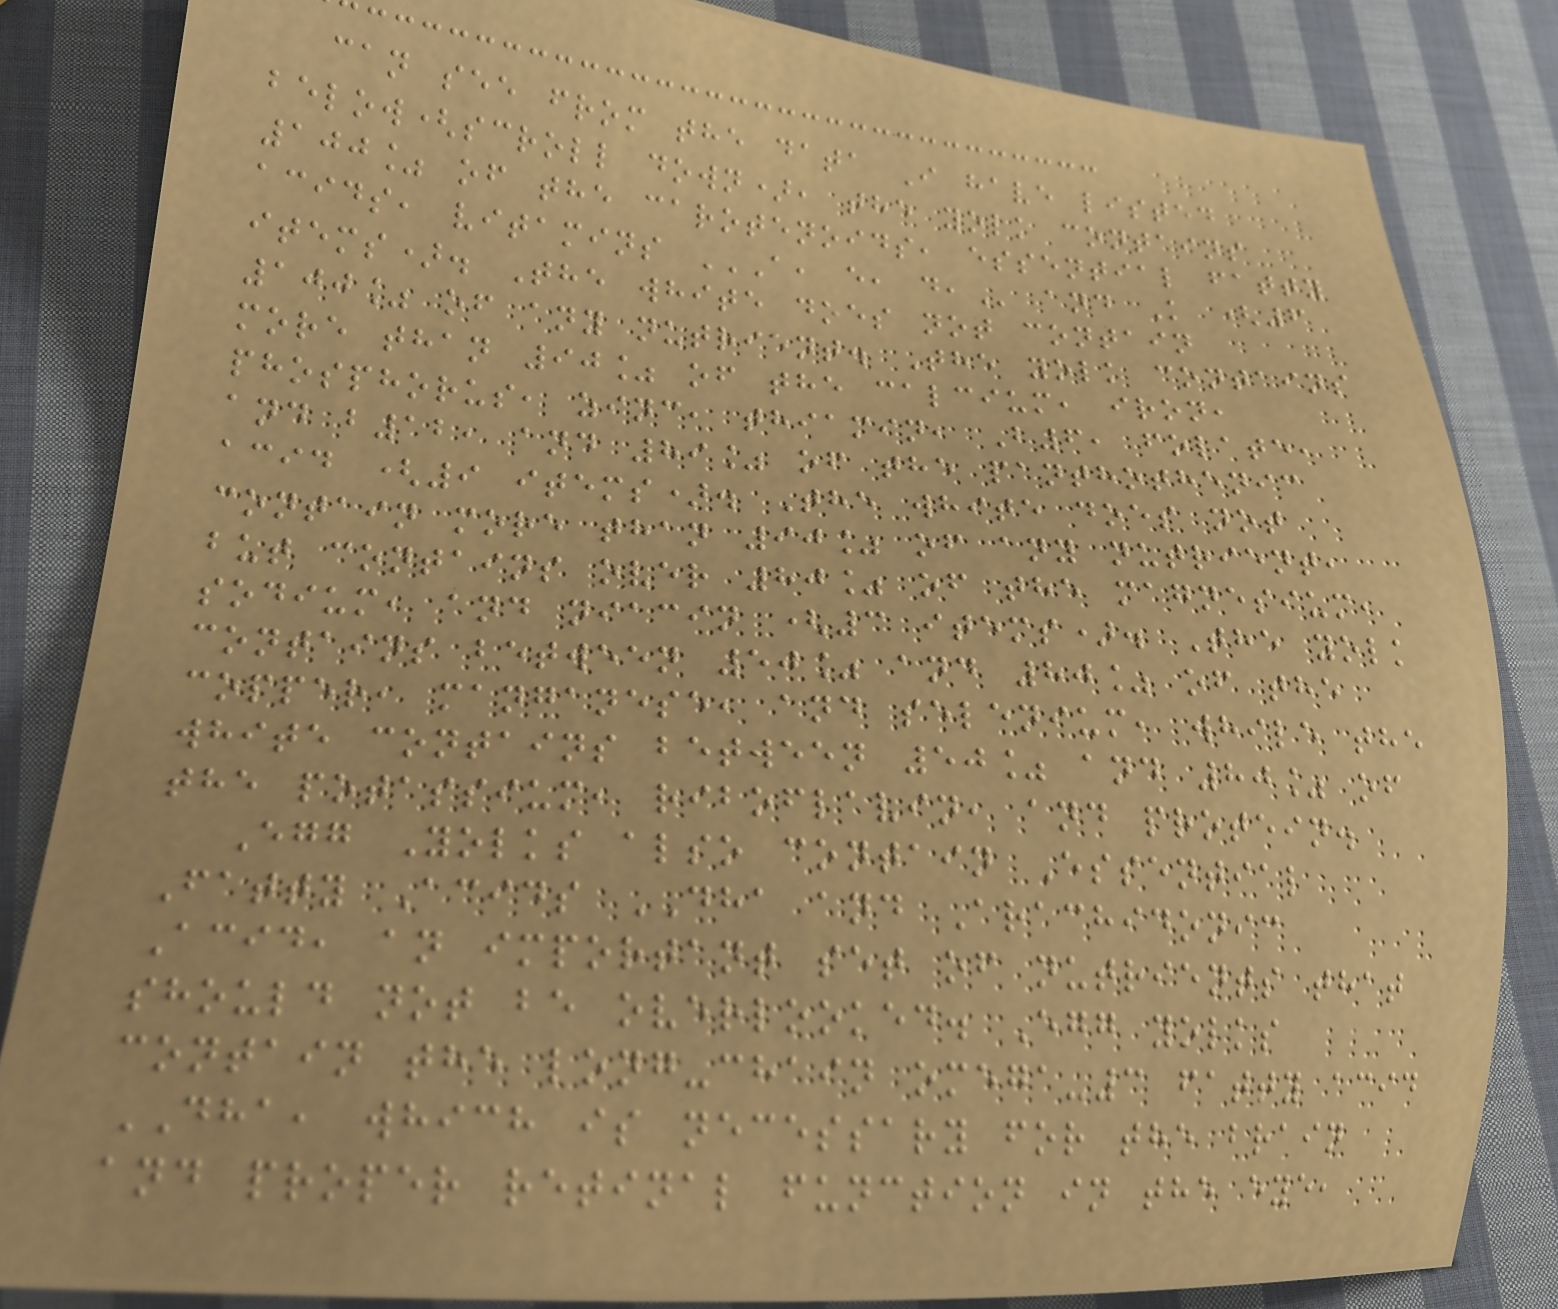can see from the data I have listed
below(scroll down), the yolk contains
100% of the carotenoids, essential fatty
acids, vitamins A, E, D, and K (6
items). The white does not contain
100% of any nutrient. The yolk contains
more than 90% of the calcium, iron,
phosphorus, zinc, thiamin, B6, folate,
and b12, and 89% of the panthothenic
acid (9 items). The white does not
contain more than 90% of any nutrient,
but contains over 80% of the magnesium,
sodium, and niacin (3 items). The yolk
contains between 50% and 80% of the
copper, manganese, and selenium, while the
white contains between 50% and 80% of
the potassium, riboflavin, and protein.
Egg Yolks also contain Essential
Fatty Acids DHA and Arachidonic
Acid, an important set of nutrients that
should not be overlooked. Egg yolks
contain the long-chain omega-3 fatty acid
DHA, which is necessary for the brain
and proper retinal function in the eye,
